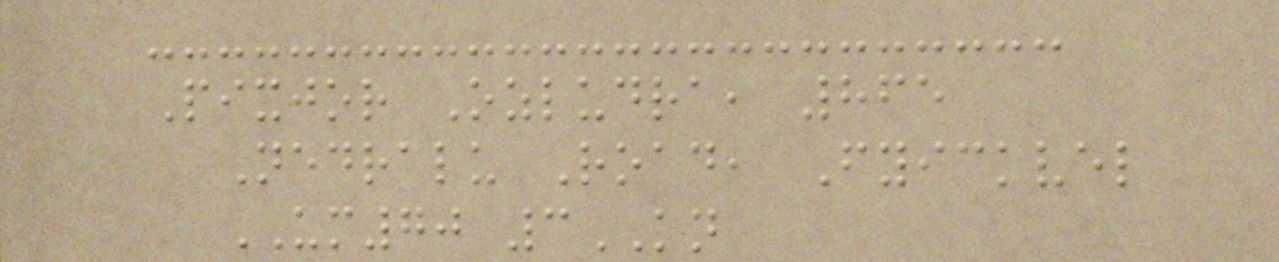Pixjor Ozludra, 865
Nedralu Road, Fyickvel
UM70 3KN
